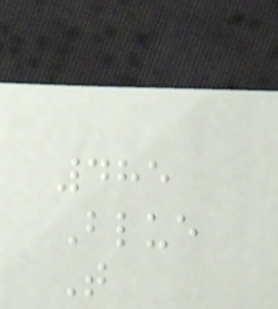485
Blue
T
